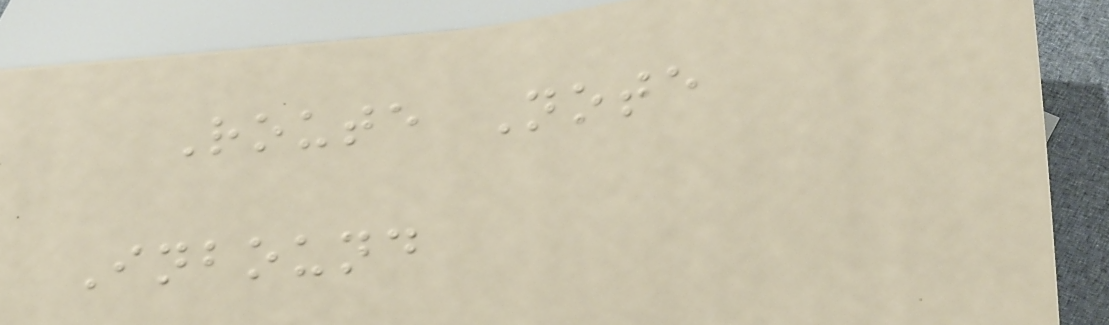Route Note
Inbound
